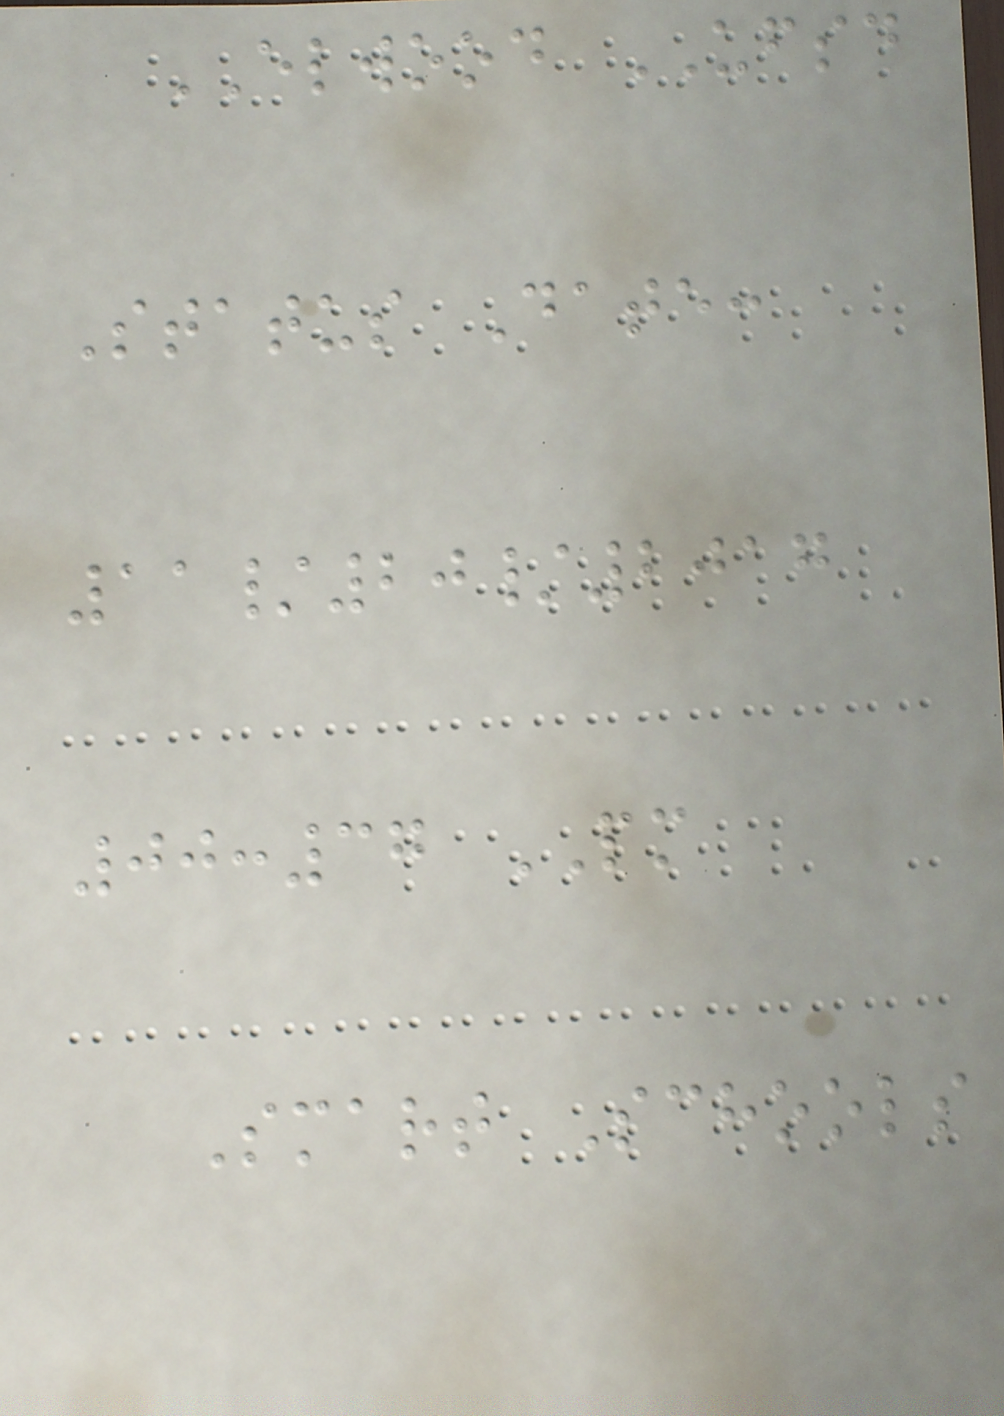ELWOOD UFSD
Status Date:
11/20/2017
00:37 PM
Smart Schools
